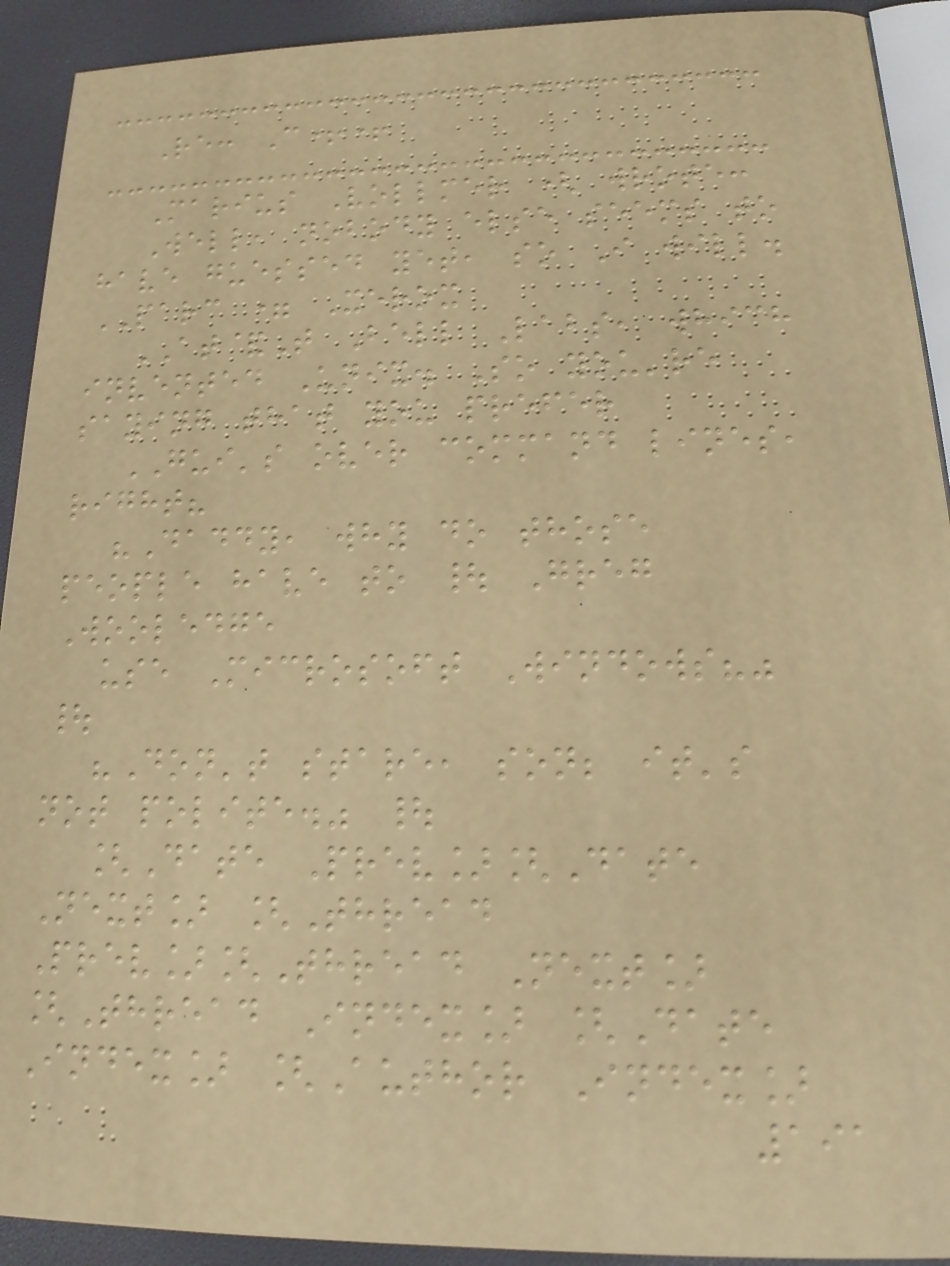Re: C++
Marius Vollmer ( wrote:
Well, nobody else seems to
have guessed yet, so I will.
PARC = Xerox
AT&T Bell Labs, which
invented Unix. So you're
saying that you prefer
GUI's over command lines,
right?
"Daddy, why do those
people have to | Greg
Wooledge
use Microsoft Windows?"
|
"Don't stare, son; it's
not polite." |
[Date Prev][Date
Next] [Thread
Prev][Thread Next]
[Thread Index] [Date
Index] [Author Index]
191
